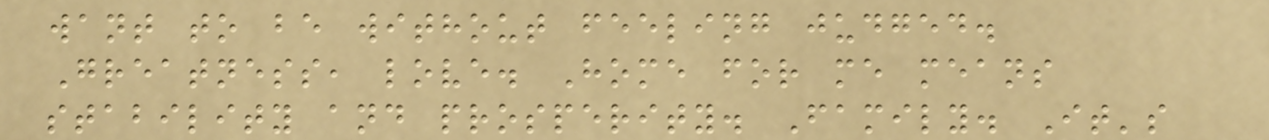want to be without feeling judged.
Greatness, love. Home for me means
stability and prosperity. Family. It's
